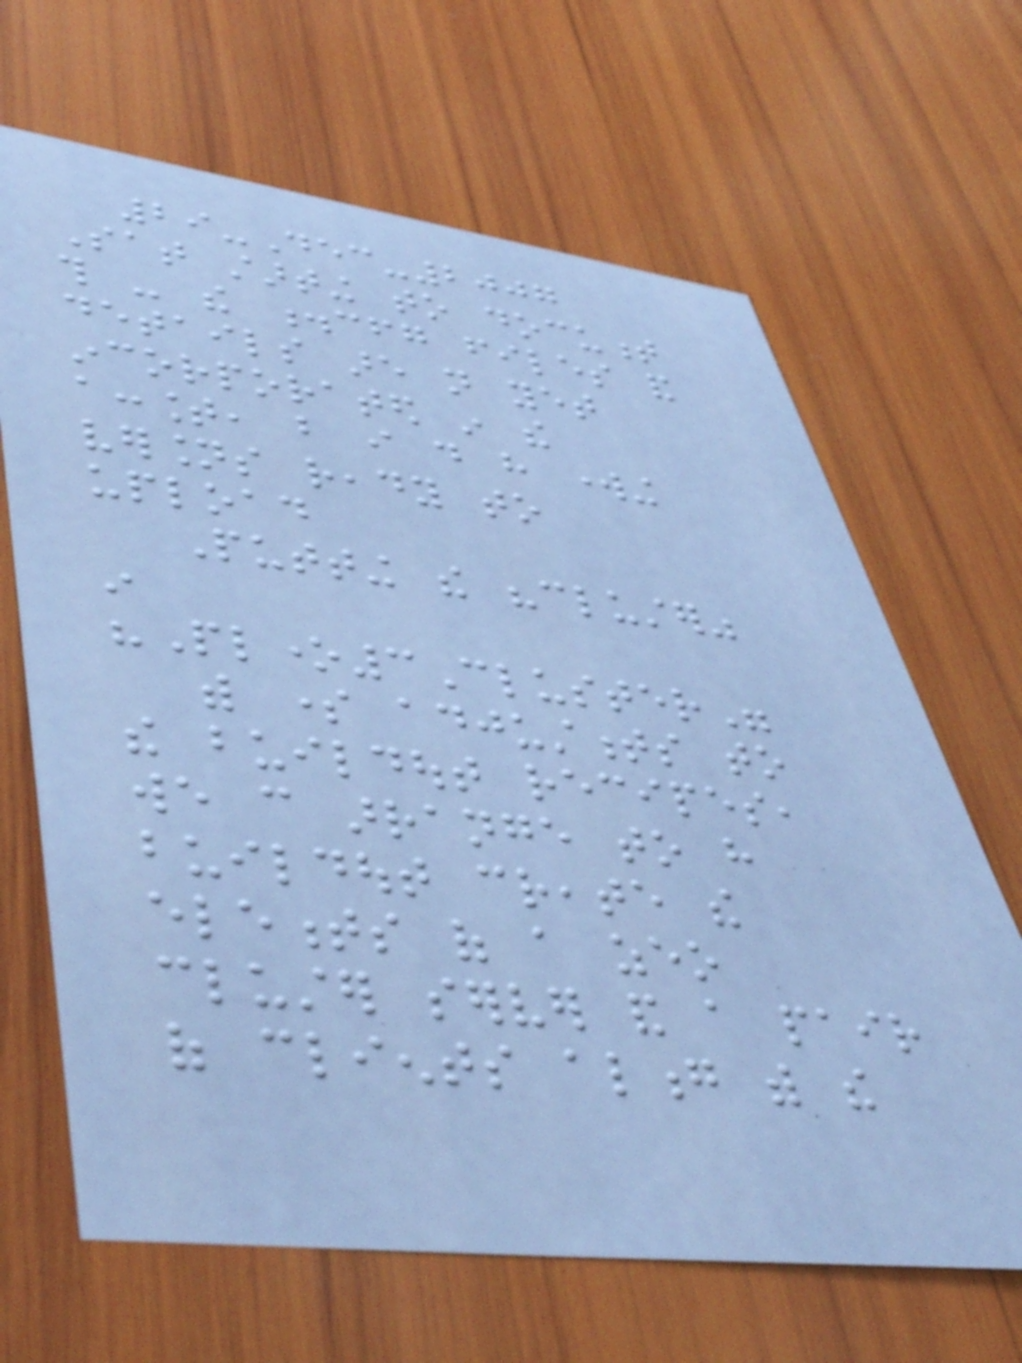29-Dec-2007
Sat starting to document
this - the .cfg files and
details are not yet
incorporated in the
account, but i do have working
versions ready to
upload
Putting the "cluster"
in
"Plone3Cluster"
with some adjustments to
the buildout recipes,
we can arrange to have
buildout create the
elements of a zeo
cluster server and a pair
of clients along with the
